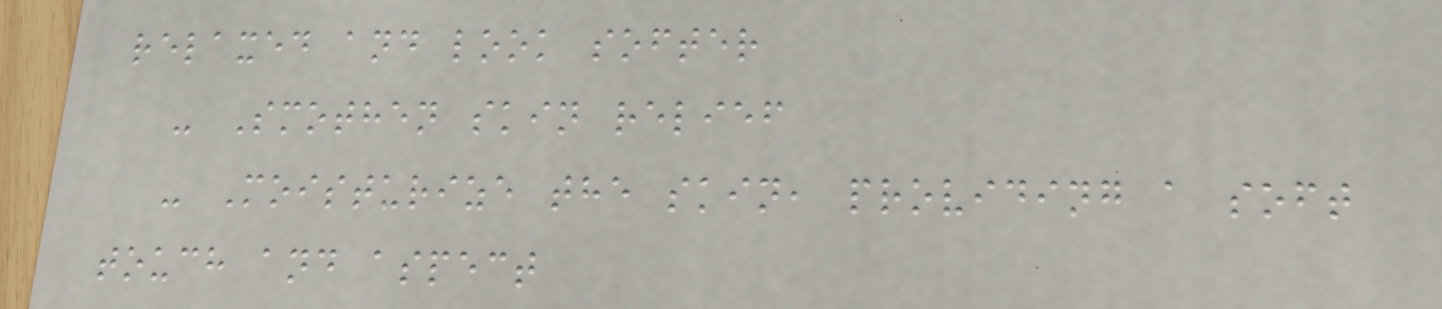relaxed and look softer
- Smothen skin relief
- Moisturize the skin, providing a soft
touch and aspect
